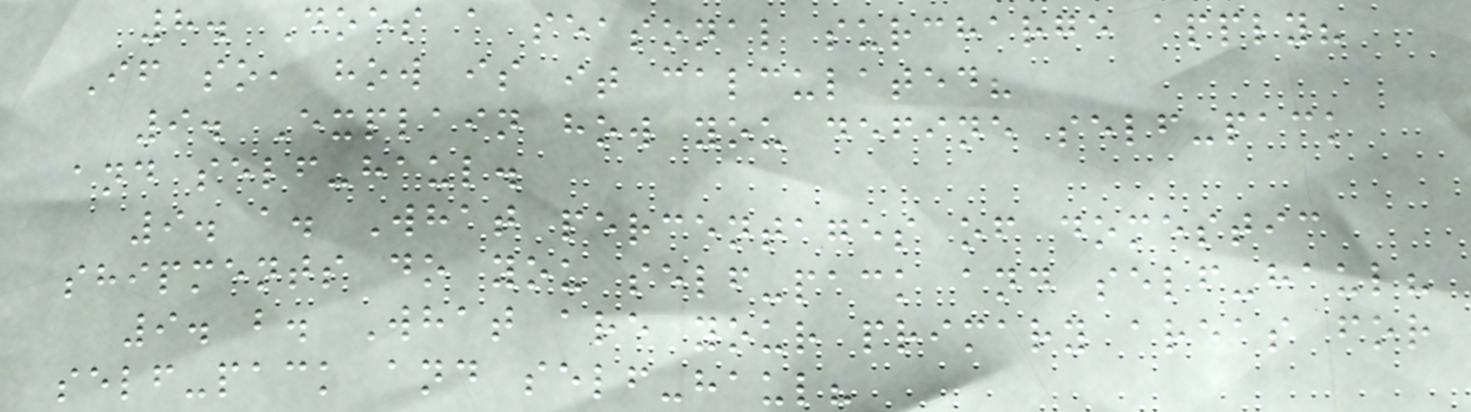8. Does a seasonal surcharge apply?
If so, how is it calculated?
9. Explain how you define self-pack
and self-haul.
9. a. What percentages of domestic
shipments do you self-pack and self-haul?
9. b. What are your primary areas for
self-pack and self-haul?
